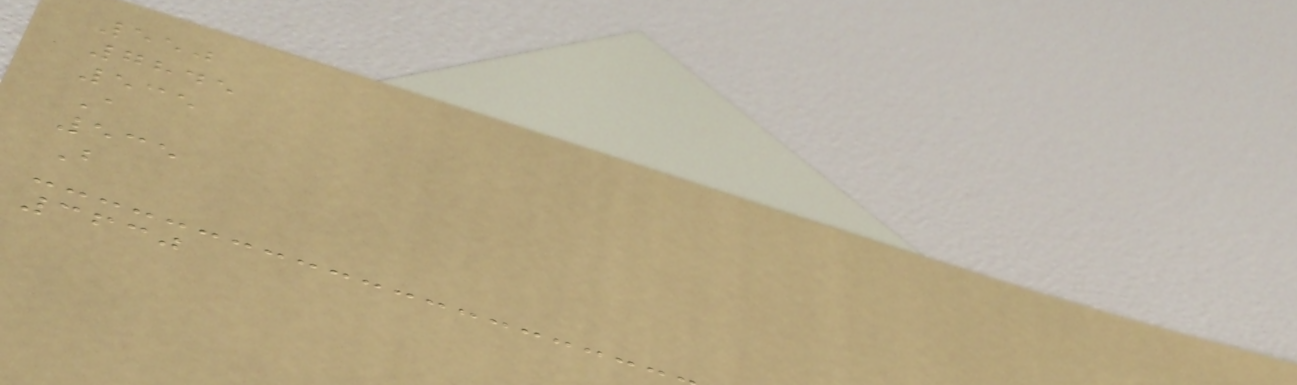550
7845
535
A
535
B
3630
